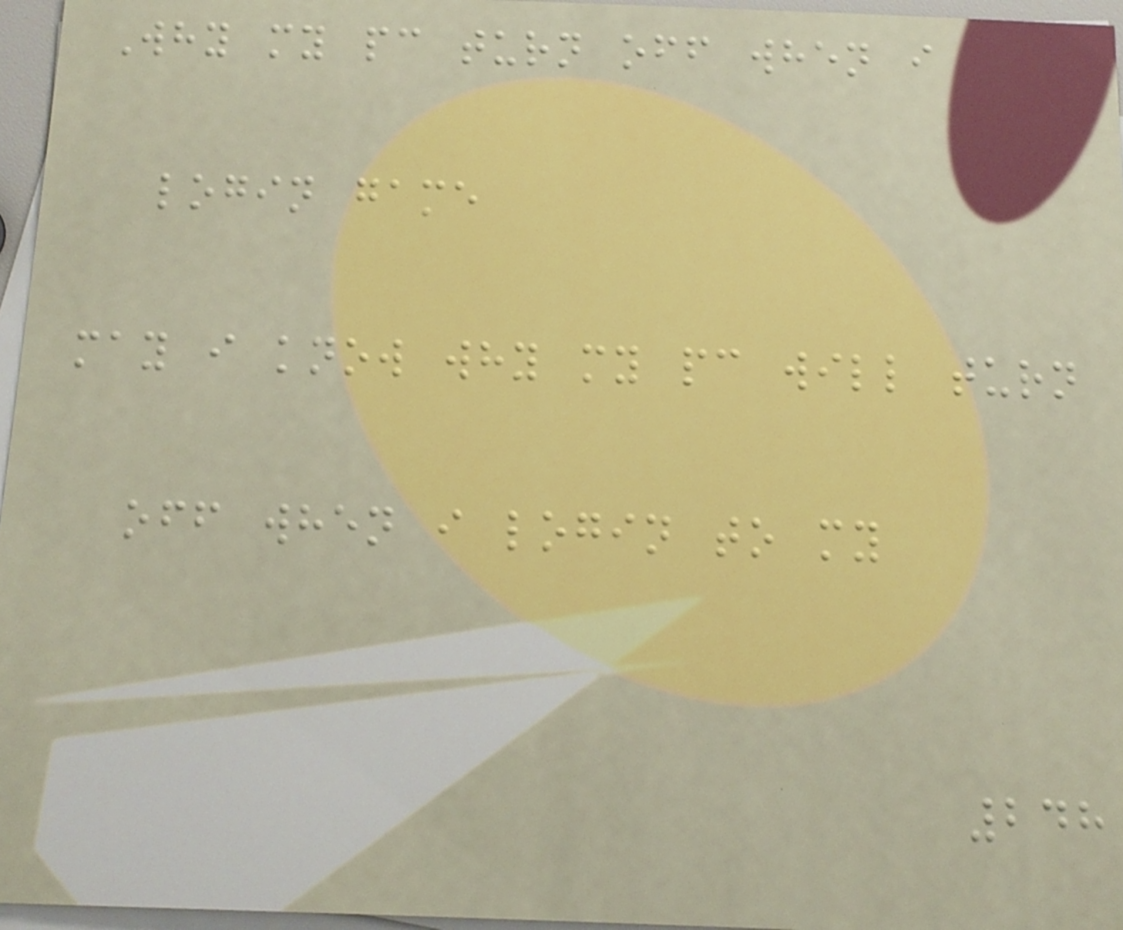Why my pc turn off when i
login game
may i know why my pc will turn
off when i login to my
248
